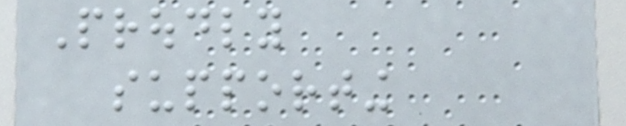Proudly
supporting
